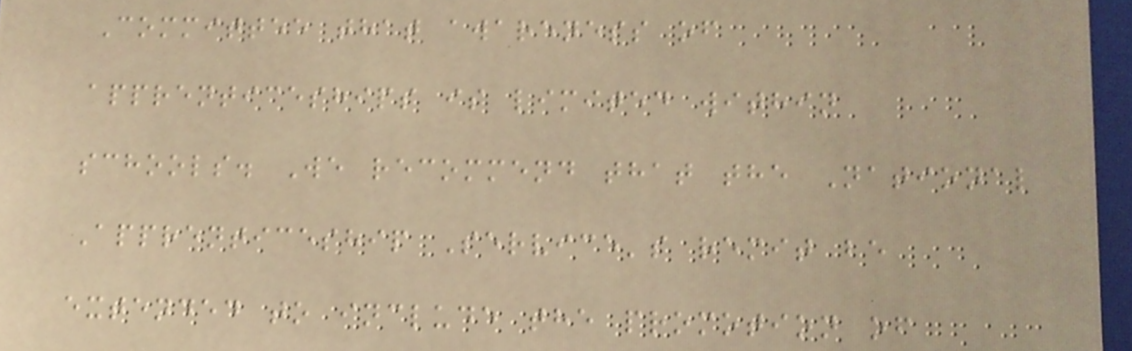Committee that awareness of
apprenticeships is limited within
schools. We recommend that the National
Apprenticeship Service's remit be
extended to include the promotion of
